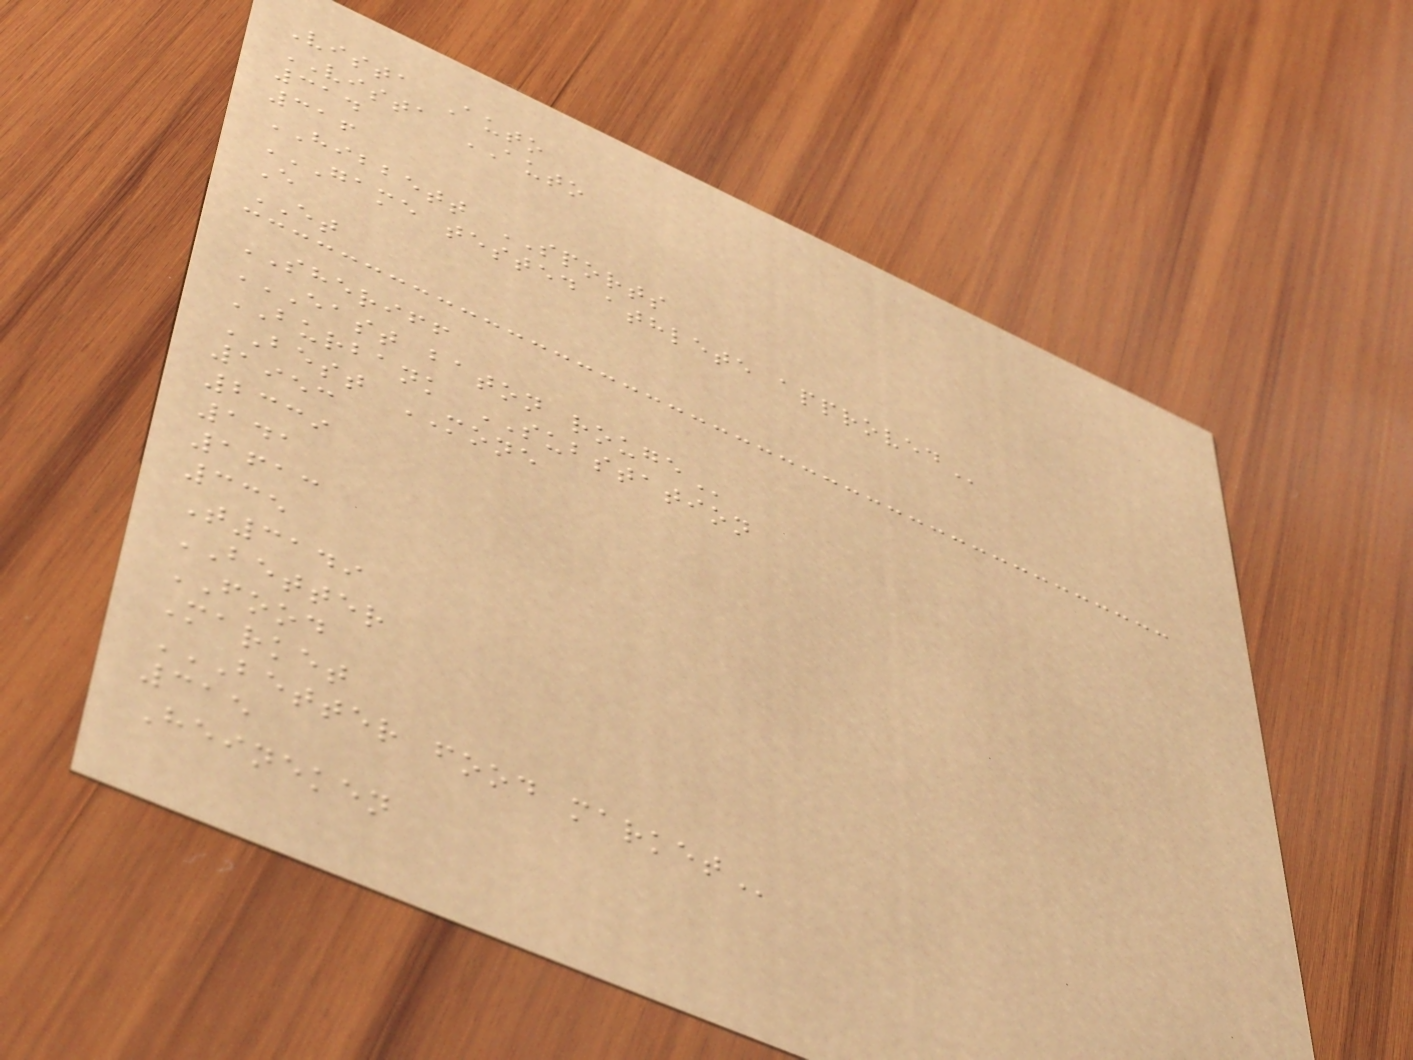Vista Auto
VISTA AUTO
314
316
HIBBETT SPORTS
GAME TESTED ATHLETE APPROVED
E
ET
SHERIFF
EAST BATON ROUGE
BURBANK SUBSTATION
BEST MONE
1953
2339
141
1613
335
T3149
BETTER
FOOD
Market
BETTER FOOD MARKET
315
Heineken
